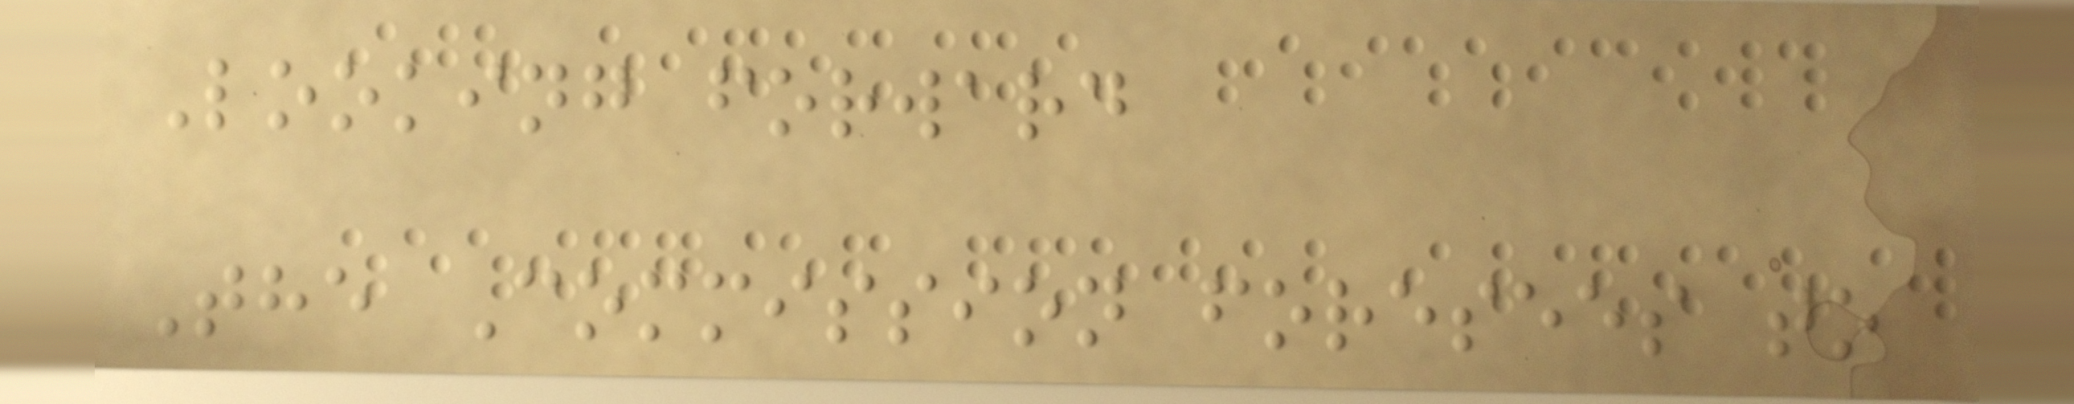Looking forward
The Commission foresees to
